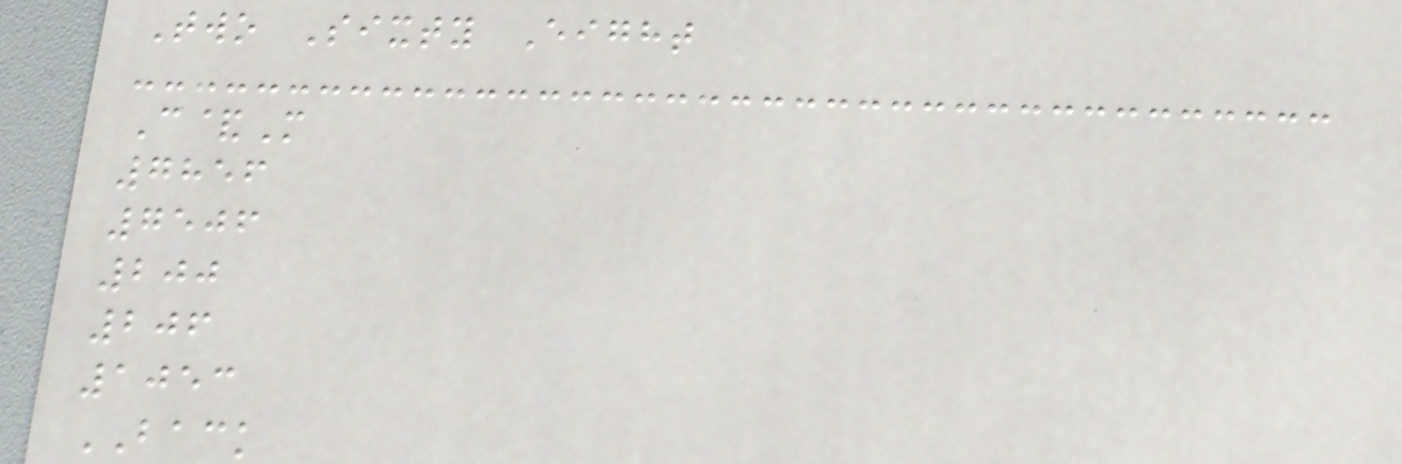Two Sixty Eight
C&M
7856
7506
200
206
1053
BACK
